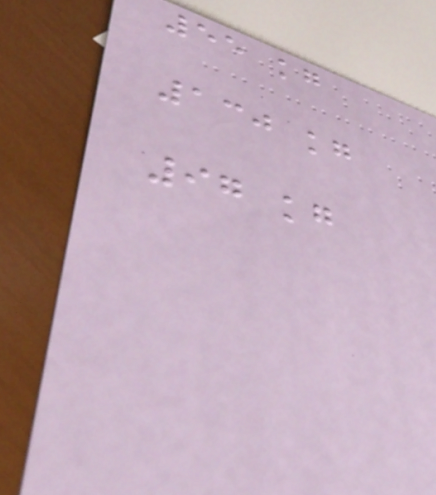55 kg
130 kg
97 kg
